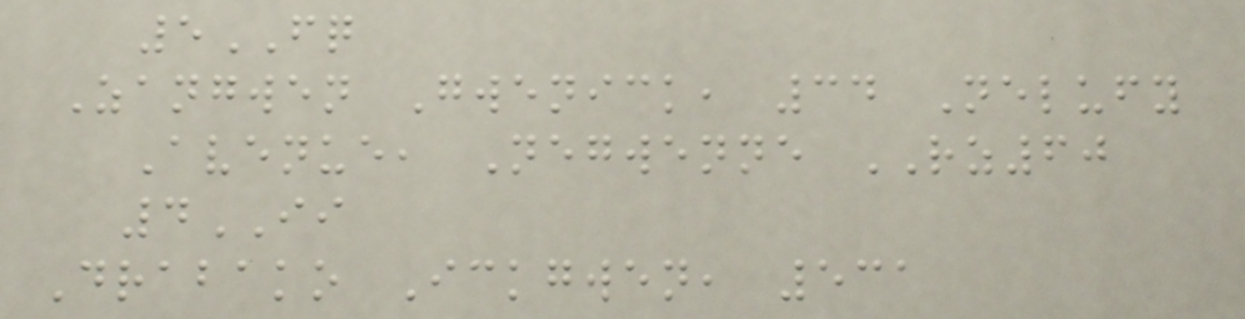5FQ
Zangwen Gwenick, 34 Nelufy
Avenue, Negwenne RZ60
4II
Drabako Ickgwen, 531
